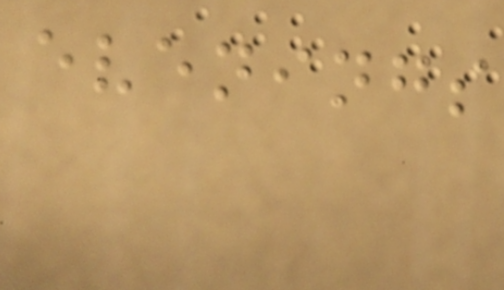evenings
